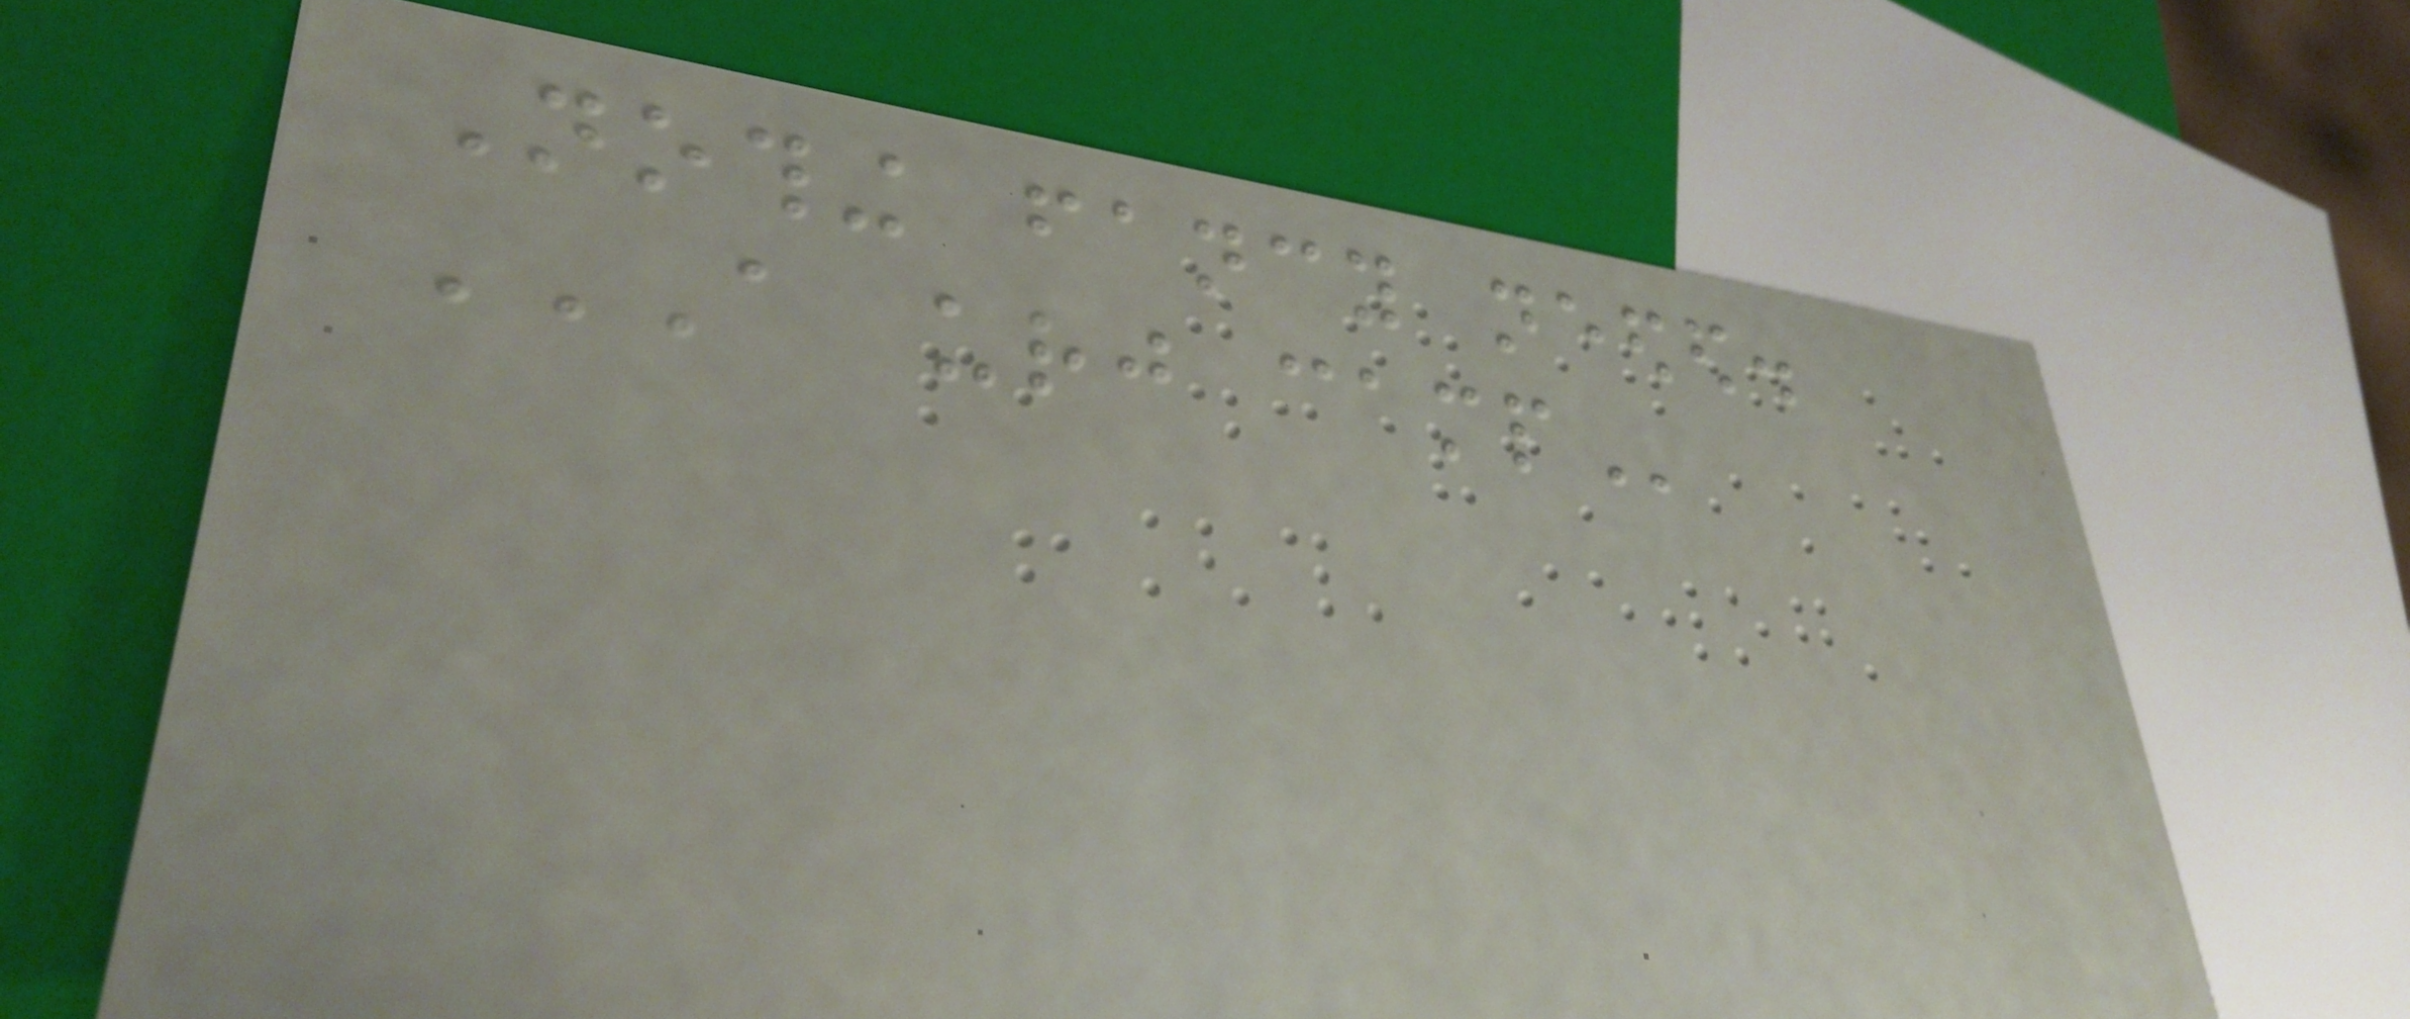Nothing fancy needed.
A URJ CAMP
